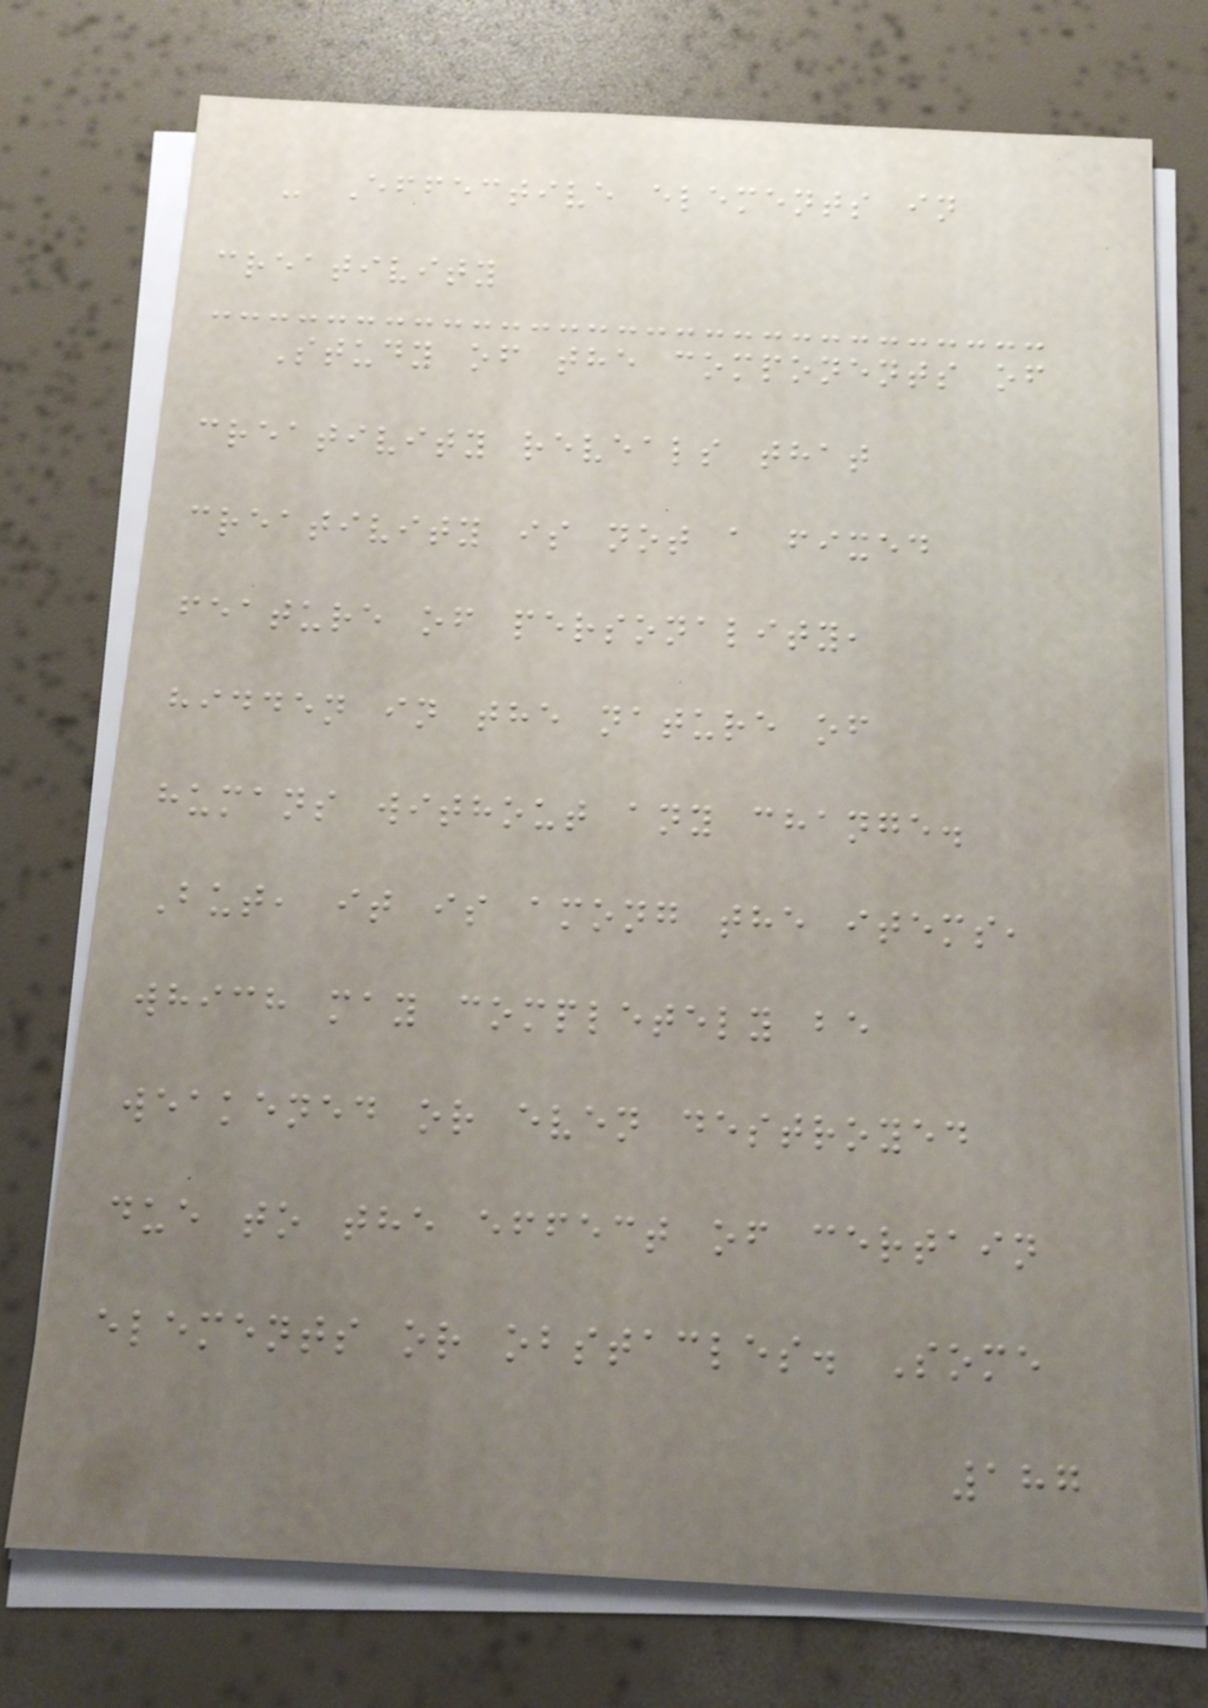- Effective elements in
creativity
Study of the components of
creativity reveals that
creativity is not a fixed
feature of personality,
hidden in the nature of
humans without any change.
But, it is among the items,
which may completely be
weakened or even destroyed
due to the effect of certain
elements or obstacles. Some
187
